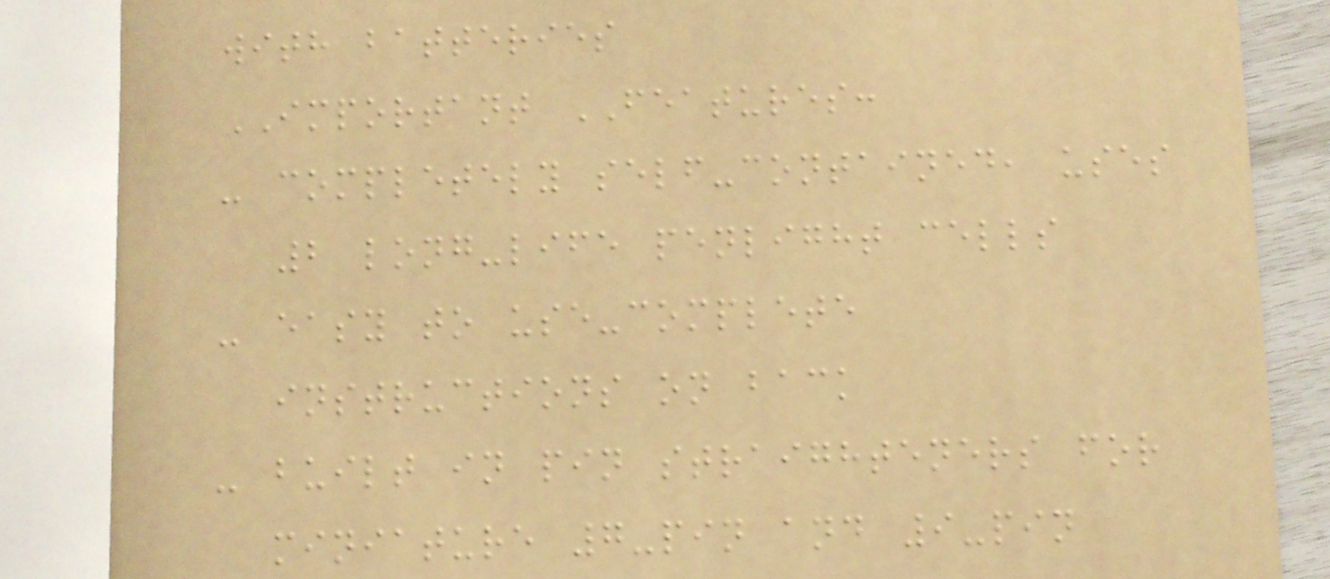with batteries
IMPORTANT FEATURES:
- completely self-contained, uses
2 long-life penlight cells
- easy to use-complete
instructions on back
- built in pin straighteners for
miniature 7-pin and 9-pin
